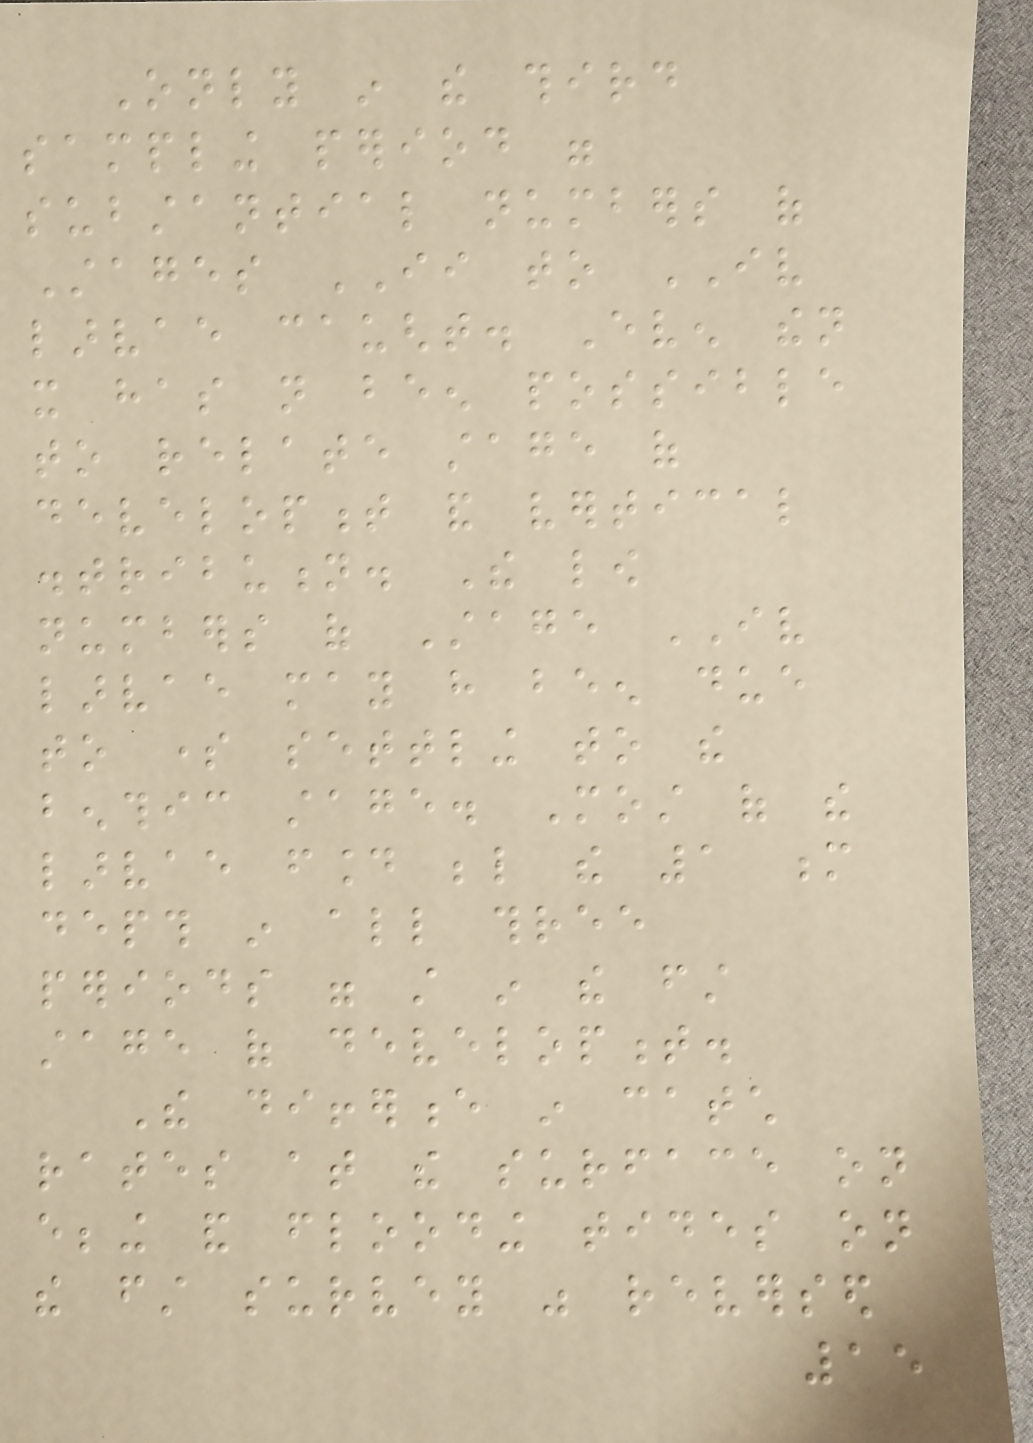Only in the third
sampling period were
substantial numbers of
Stages II to IV
larvae caught. Even then
it has not been possible
to relate stage of
development and vertical
distribution. The low
numbers of Stage IV
larvae may have been due
to some settling to the
benthic stage. Most of the
larvae found below the 1 m
depth in all three
periods were still in the first
stage of development.
The difference in catch
rates at the surface on
ebbing and flooding tides on
the first survey was reversed
15
